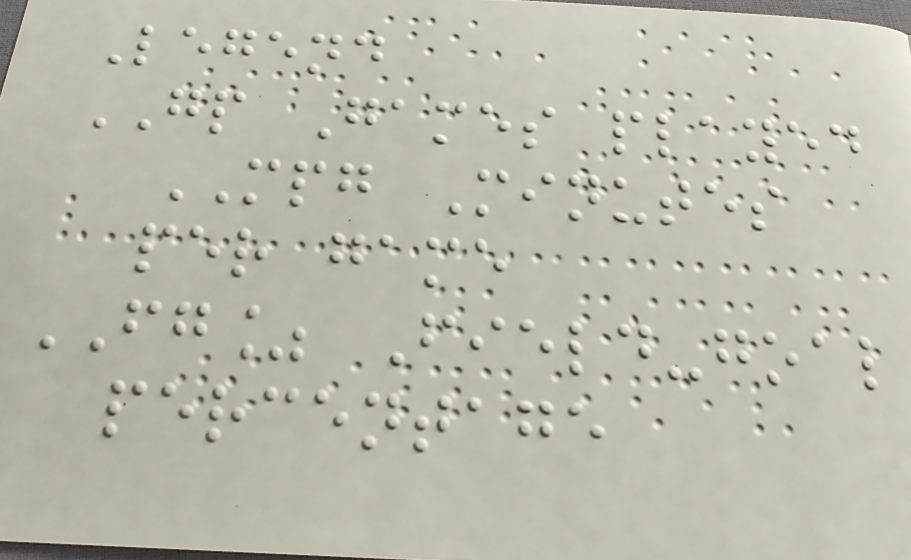Legend
GP Games played
MPG Minutes
per game
FG% Field-goal
percentage
